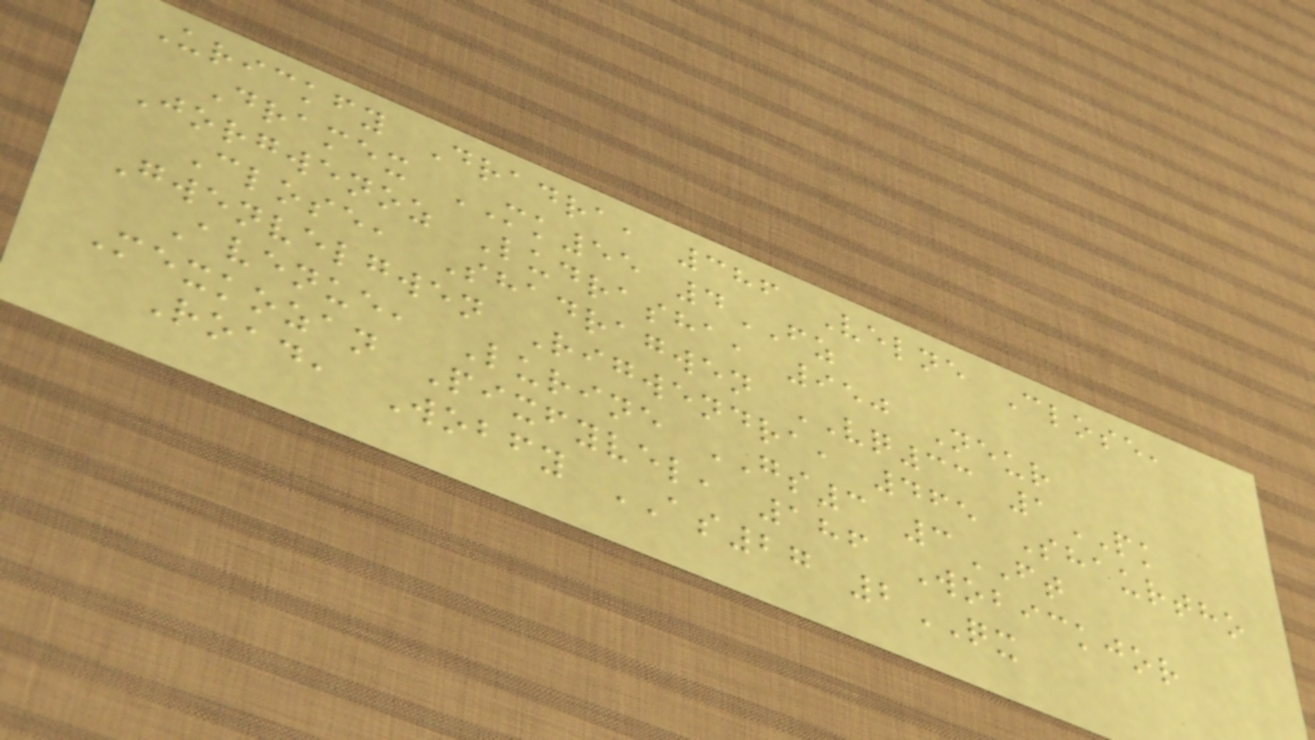Urickfy Dradra, 386 Velne Close,
Dramex MK55 4FZ
Jorgwenoz Ludrasha, 950 Neur
Close, Shadragwen VQ33 1PK
Gwenvelgwen Rigwendra, 465 Shaurtho
Avenue, Lurine GS3 3FT
Mexkozan Pixfyvel, 186 Wobickjor
Road, Wobfy AS27 2QX
